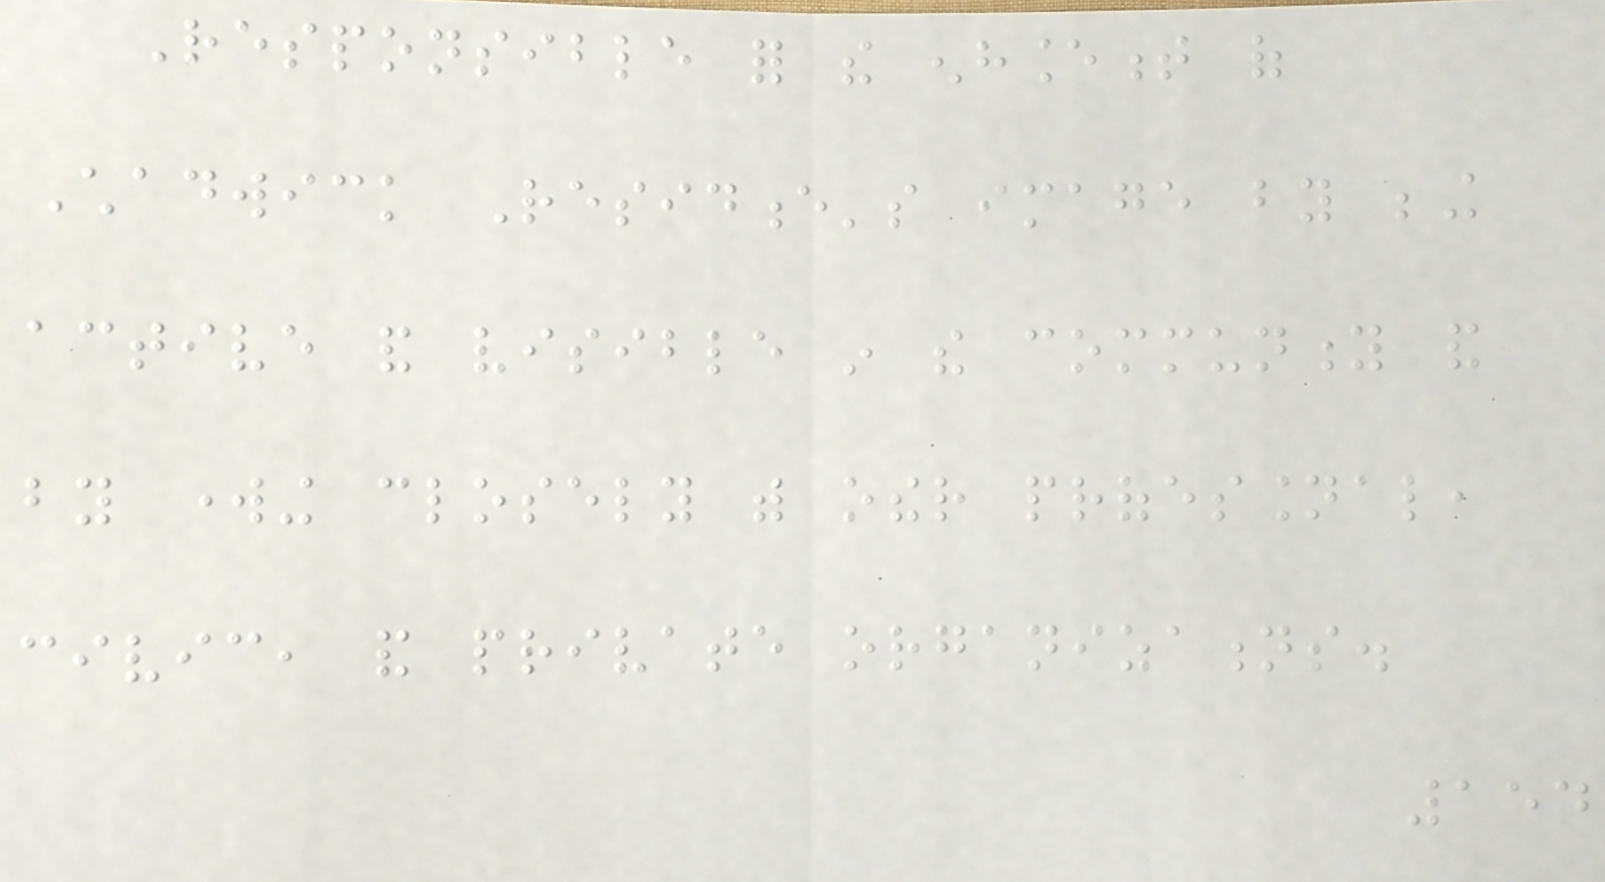Responsible for the enhancement of
Chadwick Residence's image by being
active and visible in the community and
by working closely with other professional,
civic, and private organizations.
154
